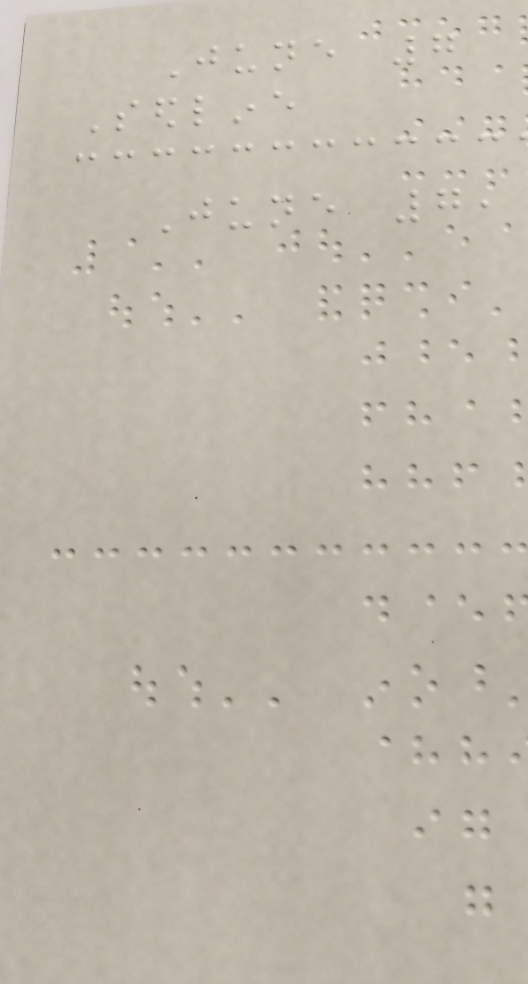June 7
Sedline
June 7,
